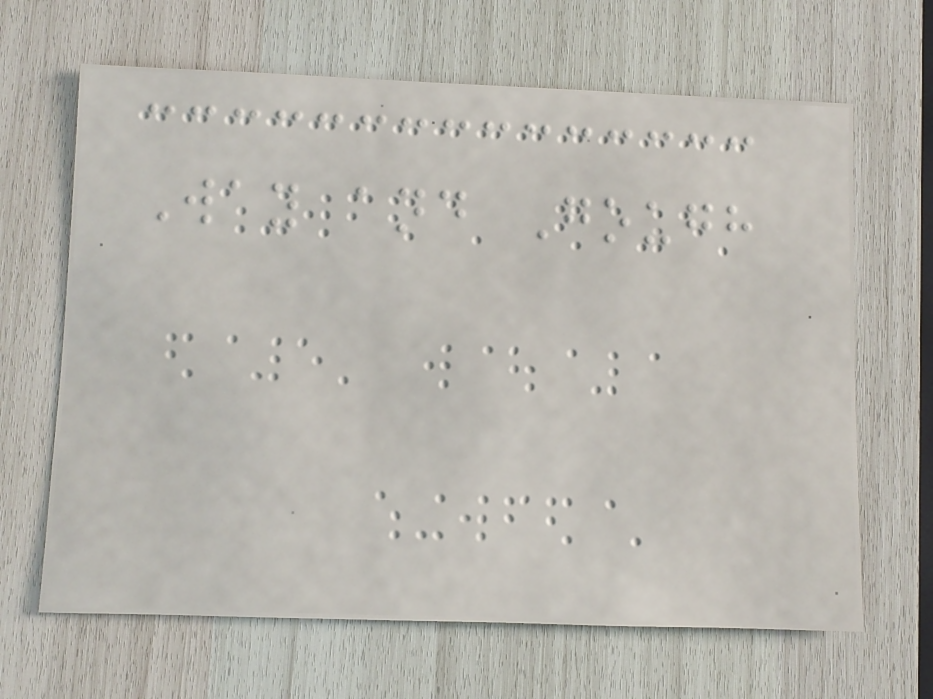Way and Gough
